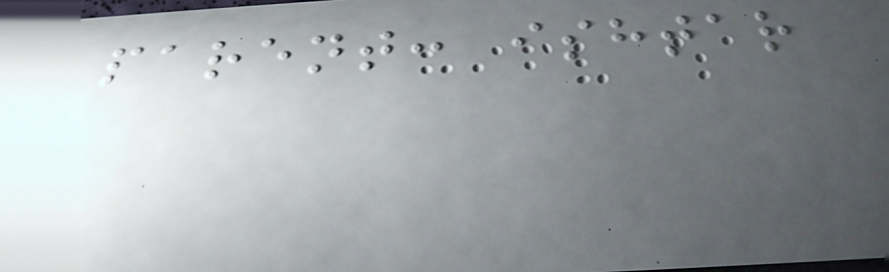parent: ishtar
